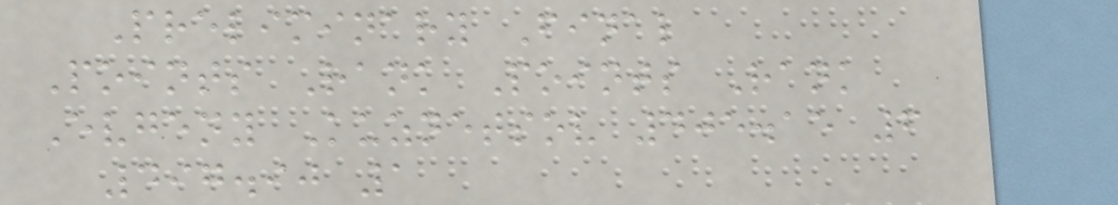Preliminary Final
Points Rank Points Rank
Evgeny Kuznetsov 405.15 6
497.90 1
